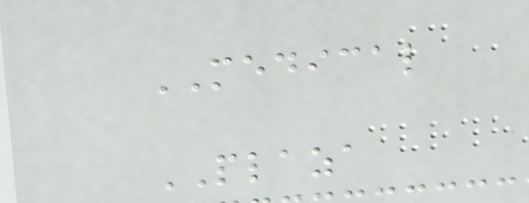MEDICAL
PLAZA
